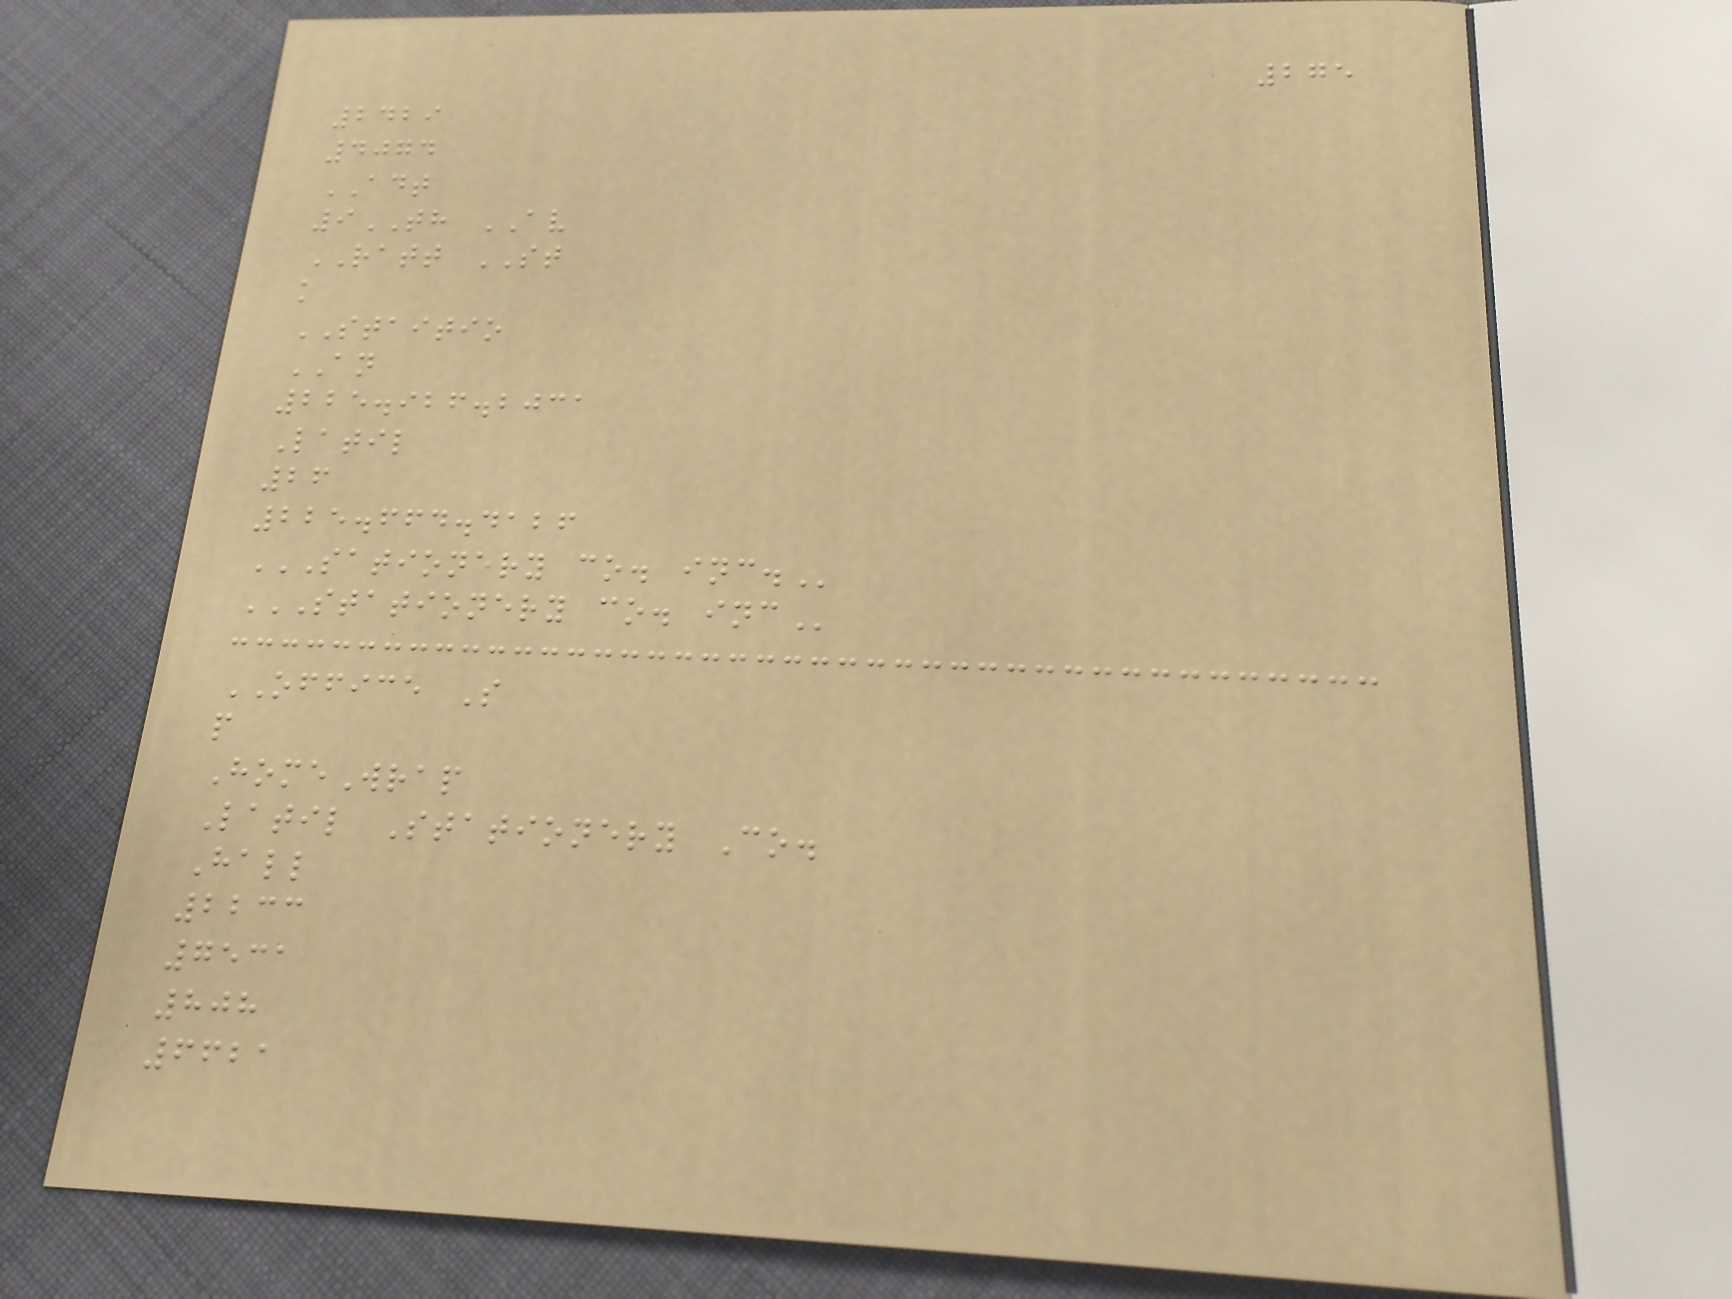275
2429
4074
ADT
9TH AV
RATT ST
k
STAITIO
AN
225.926.2031
Latil
26
225.664.4126
SATIONERY CO. INC.
STATIONERY CO. INC
OFFICE S
p
HomeWrap
Latil Stationery Co.
Hall
2233
7531
808
6621
